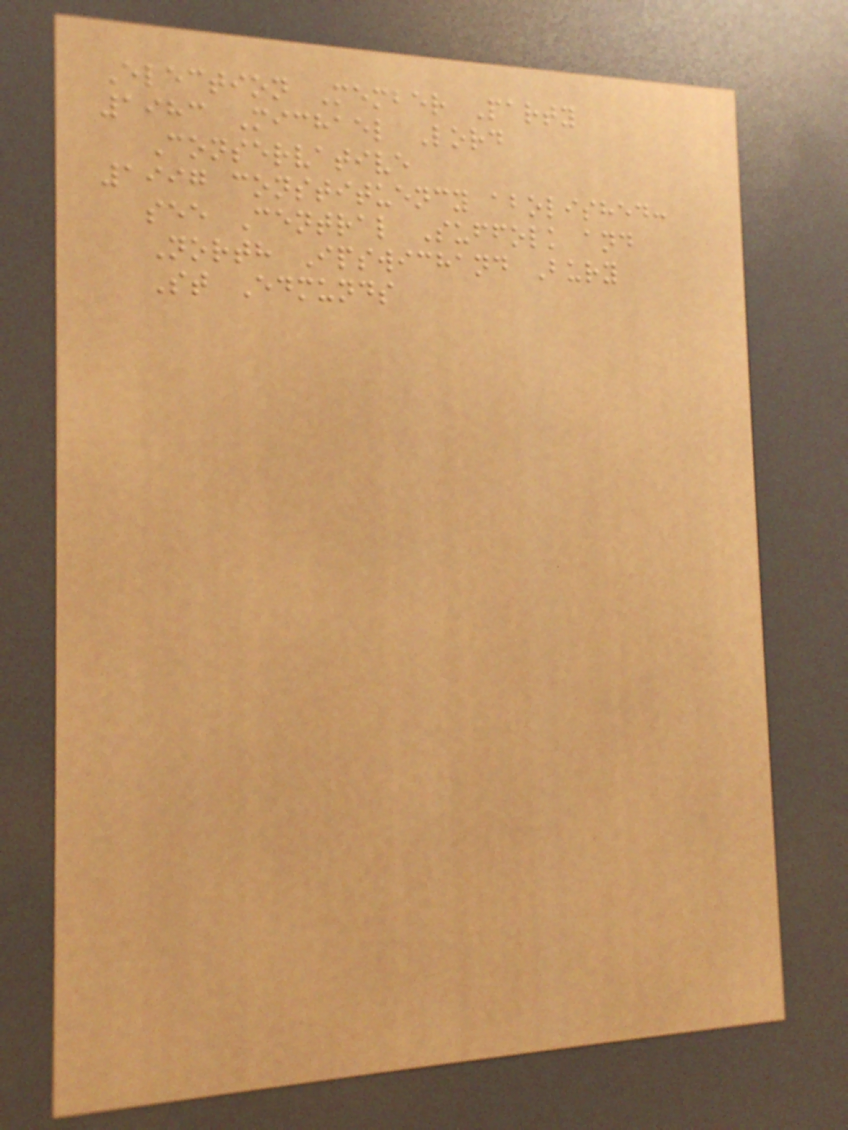Election Member Party
1983 Michael Lord
Conservative
1997 constituency abolished:
see Central Suffolk and
North Ipswichand Bury
St Edmunds
